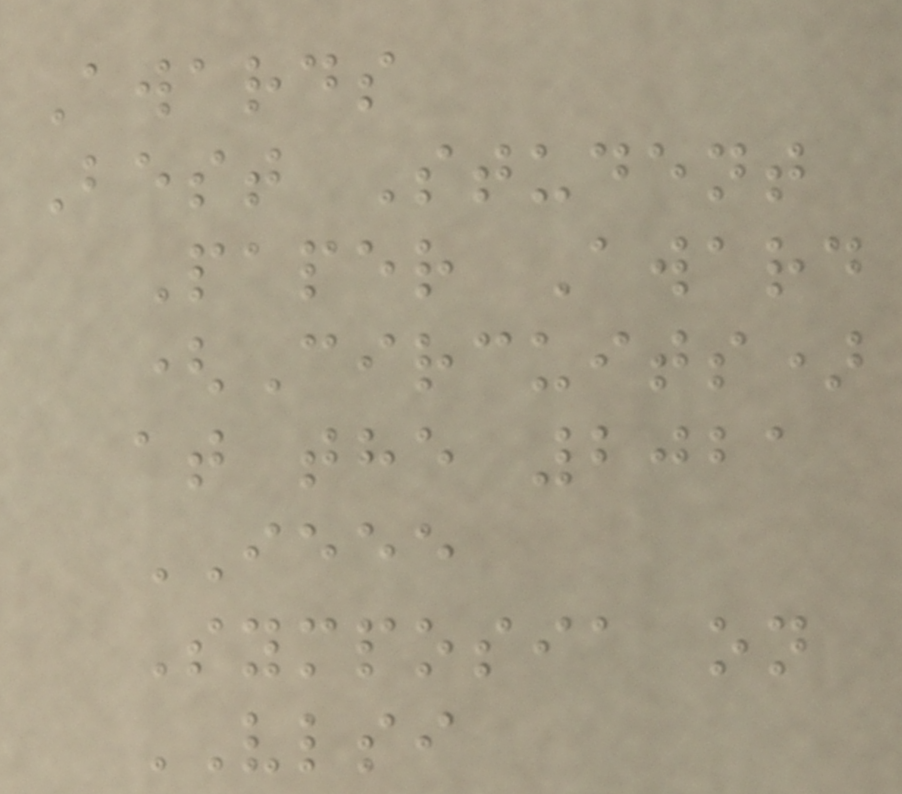Awards
Best Student
Paper Award
(Circuits)
at the 2021
IEEE
Symposia on
VLSI
